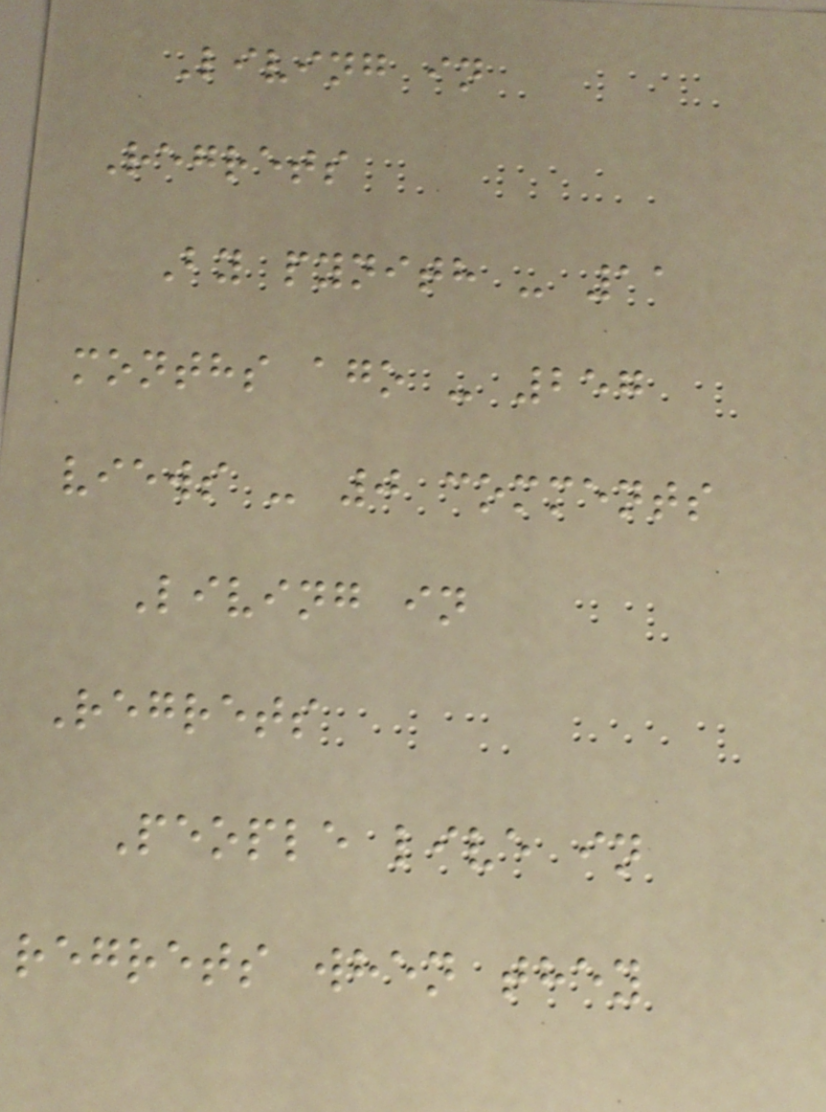Living in
Regrets
By pynith - 11
months ago - 257
views - 0 comments
Living in
Regrets
People live in
regrets when they
